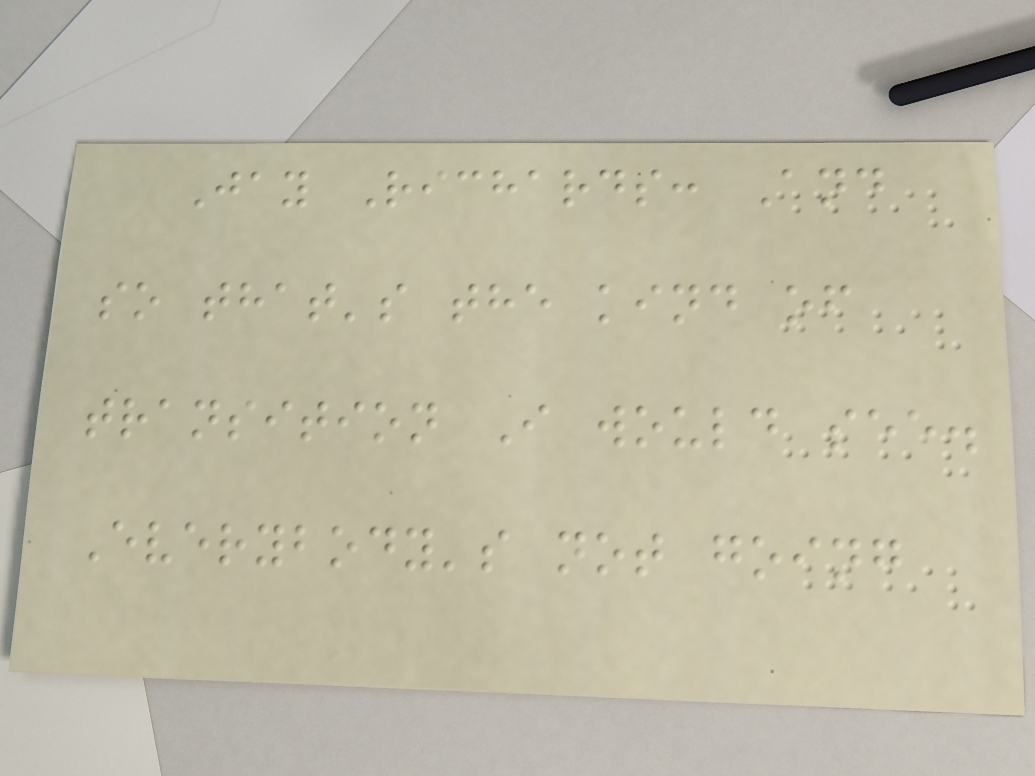Jay Richards: And
so that's the kind of
transition I would see.
Everybody's not going
